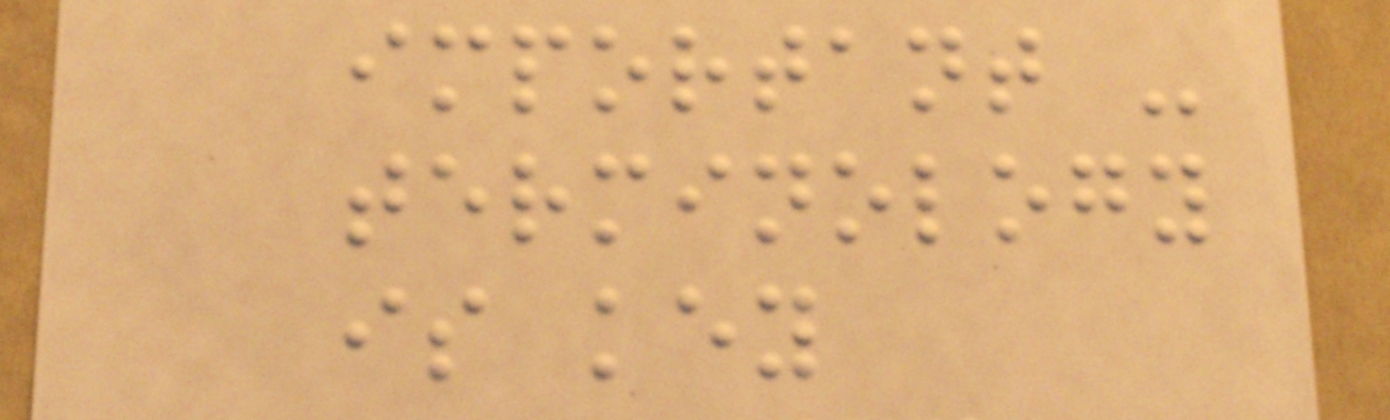important -
terminology
is key
